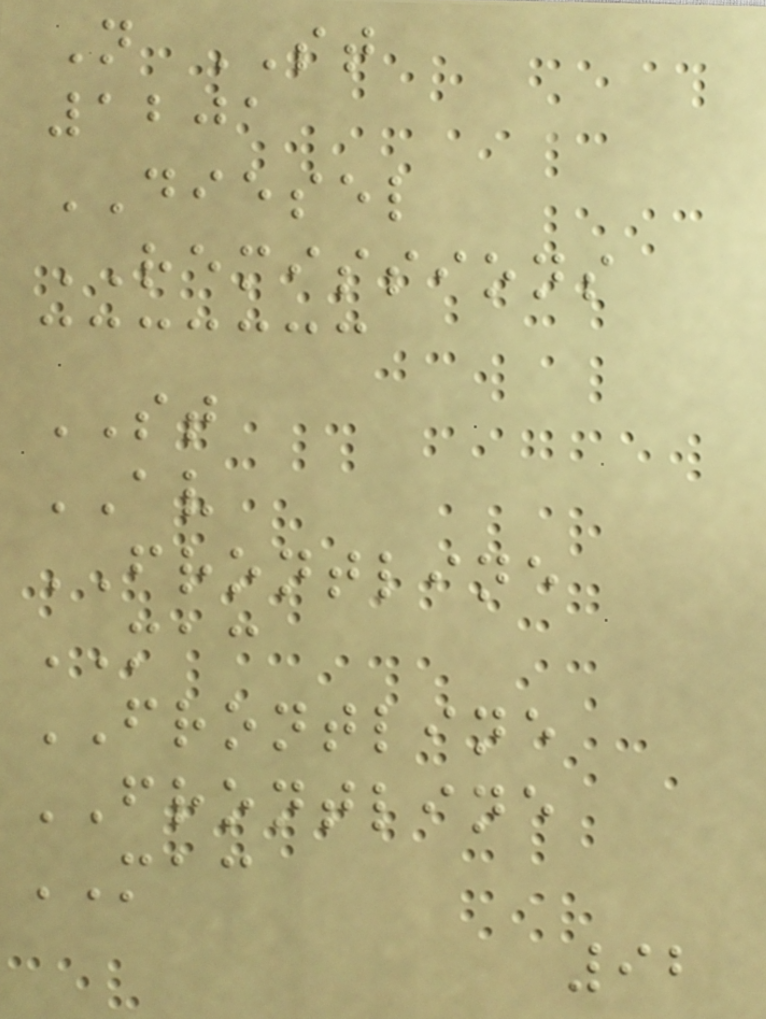N ST
1201
DIESEL
REMISSIONS
ST
AV
FRONTLINE
MAC
FRONTLINE
FRONTLINE
MAC
92
